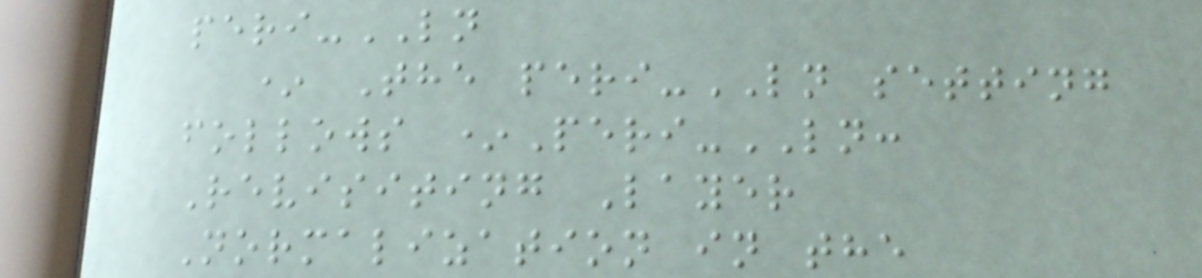peri-LN
* The peri-LN setting
follows *Peri-LN:
Revisiting Layer
Normalization in the
